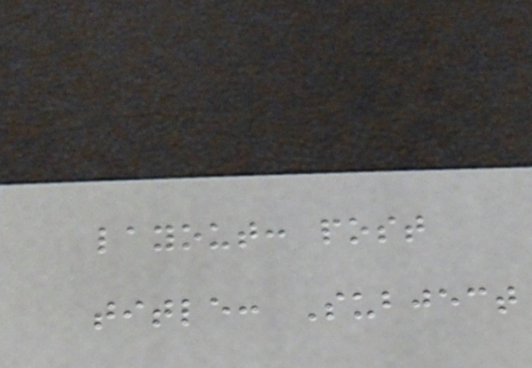layout: post
title: Subject
